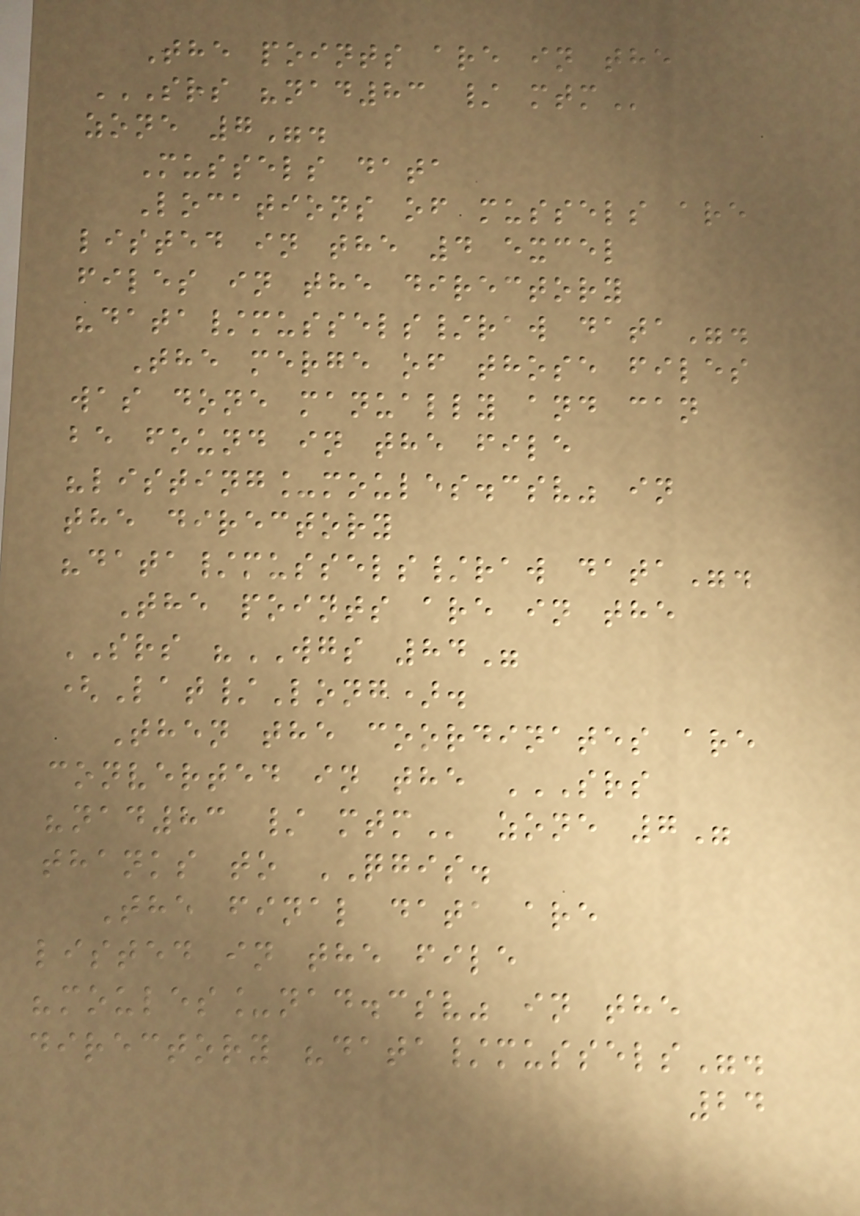The points are in the
SRS "NAD83 / MTM
zone 7".
Mussels data
Locations of mussels are
listed in the 4 excel
files in the directory
"data/mussels/raw data".
The merge of those files
was done manually and can
be found in the file
"listing_moules.csv" in
the directory
"data/mussels/raw data".
The points are in the
SRS "WGS 84"
(Lat/Long).
Then the coordinates are
converted in the SRS
"NAD83 / MTM zone 7"
thanks to QGIS.
The final data are
listed in the file
"moules_nad.csv" in the
directory "data/mussels".
24
